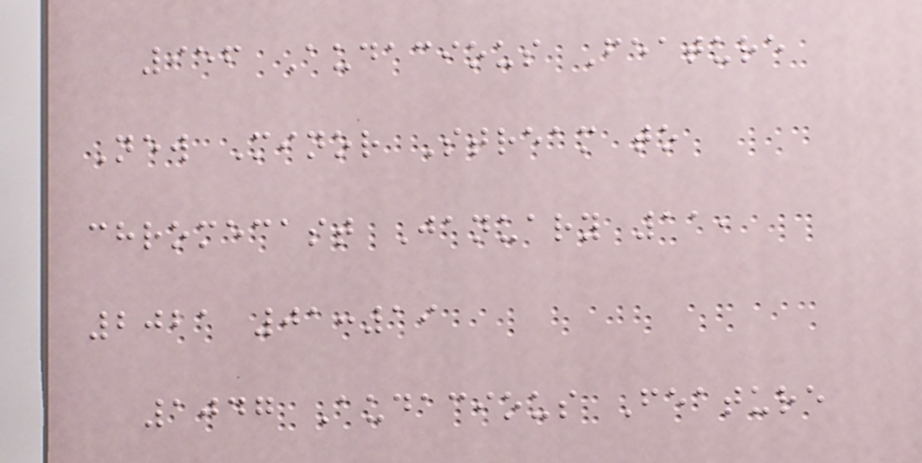956 Audacious Feature
New Minor Stream to
chromecast January 11,
2021 01:19
1047 Audacious Feature
